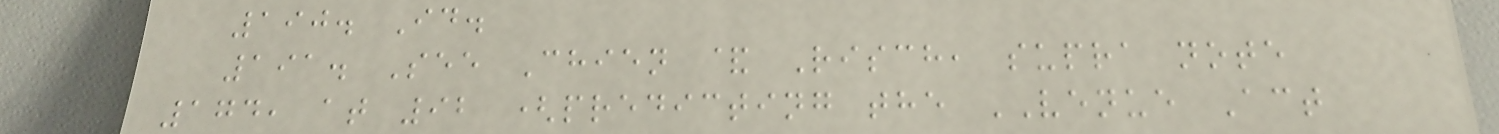190. Id.
191. See Chien & Risch, supra note
174, at 92 (predicting the VENUE Act
